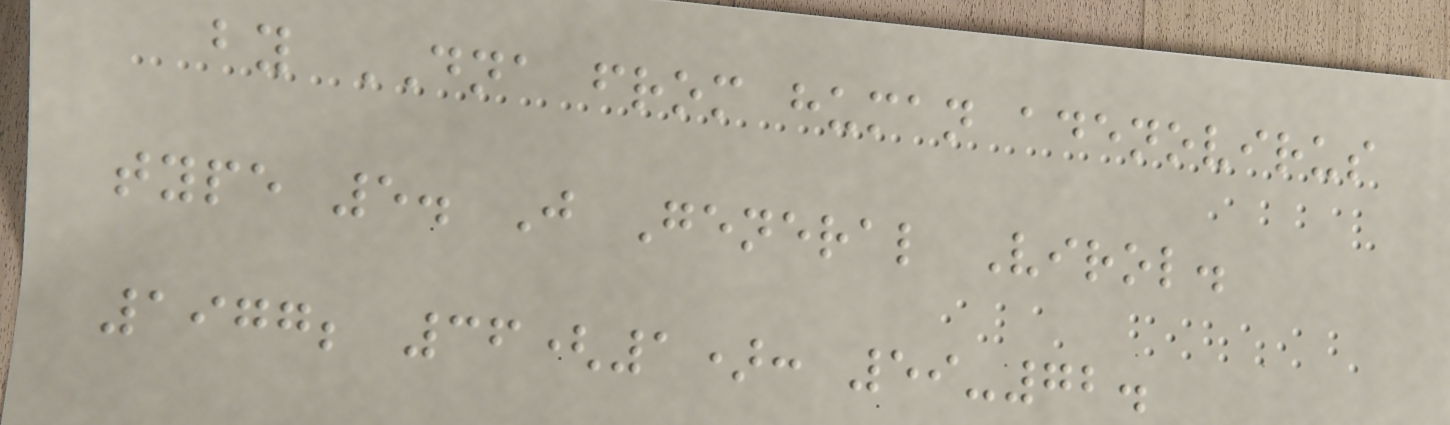by DNA from human adenovirus
type 5. J General Virol.
1977; 36(1): 59-72.
